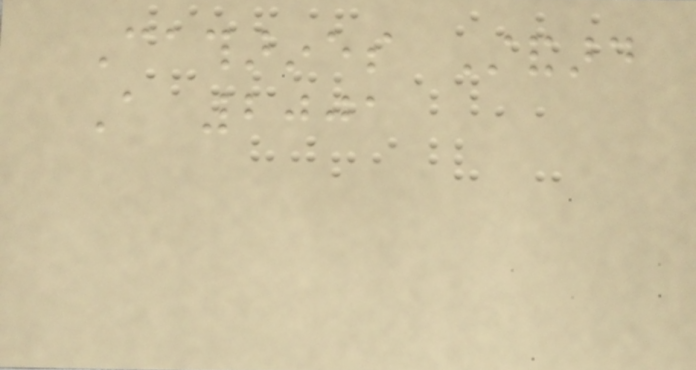Catharines Standard
A 2001
